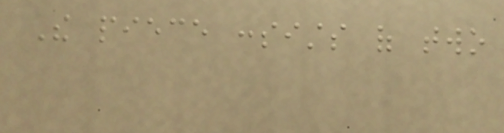The piece consists of two
